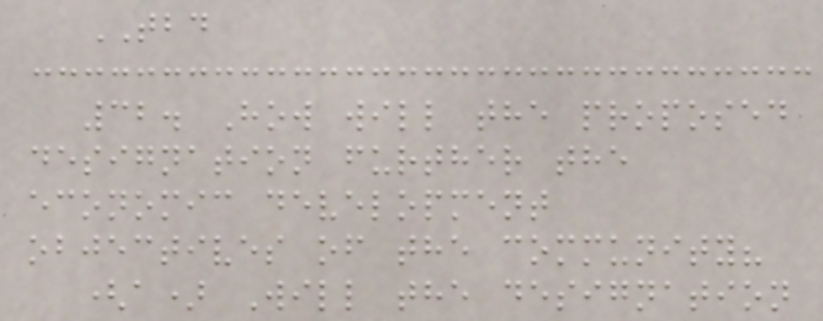TBD
32. How will the proposed
designation further the
economic development
objectives of the community?
(a) Will the designation
